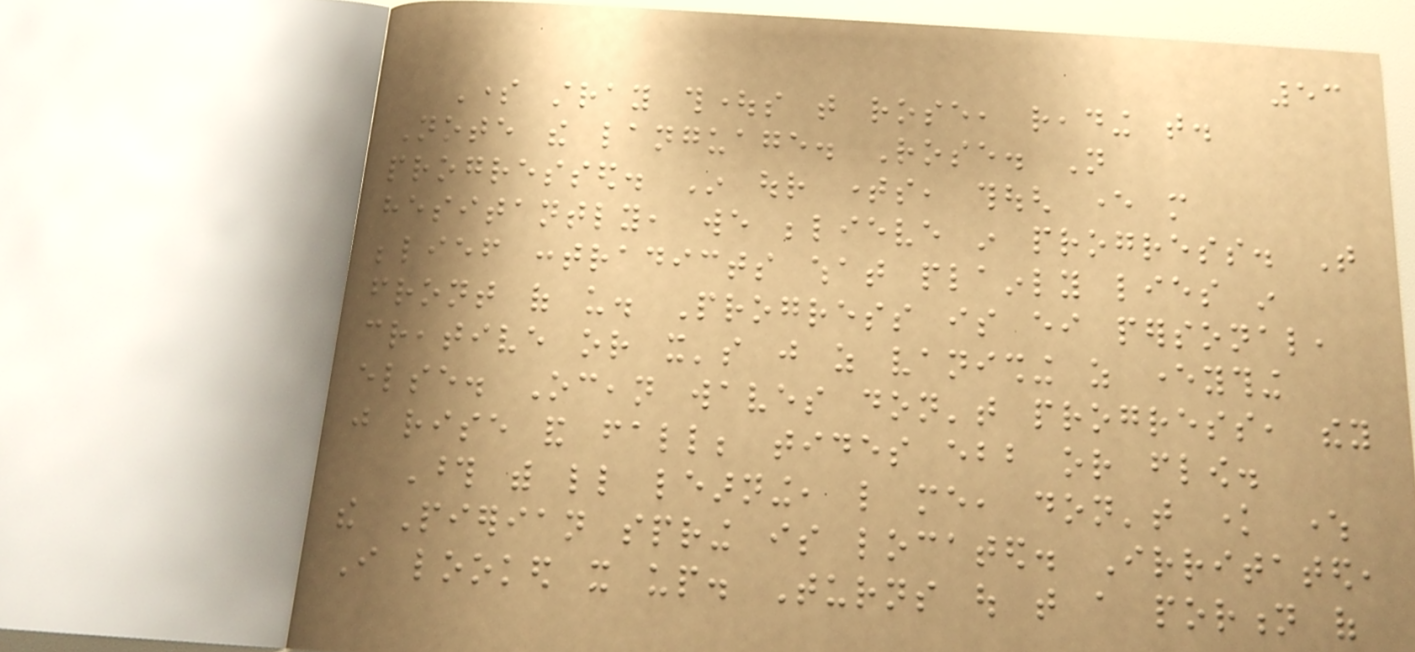53
Some stray thoughts that rose, reading that.
Note the language. Rose. Not
progressed. In our times, though ever more
hesitantly, we believe in progress. That
belief contradicts what plainly lies in
front of us. Progress is either personal,
creative or it's just as vanishing as everything
else. Ocean waves don't progress, they
just rise and fall; tides ebb or flow.
Those with little learning, like me, don't know where
the Pierian spring is located. Irritated,
I looked it up. Turns out that a portion of
